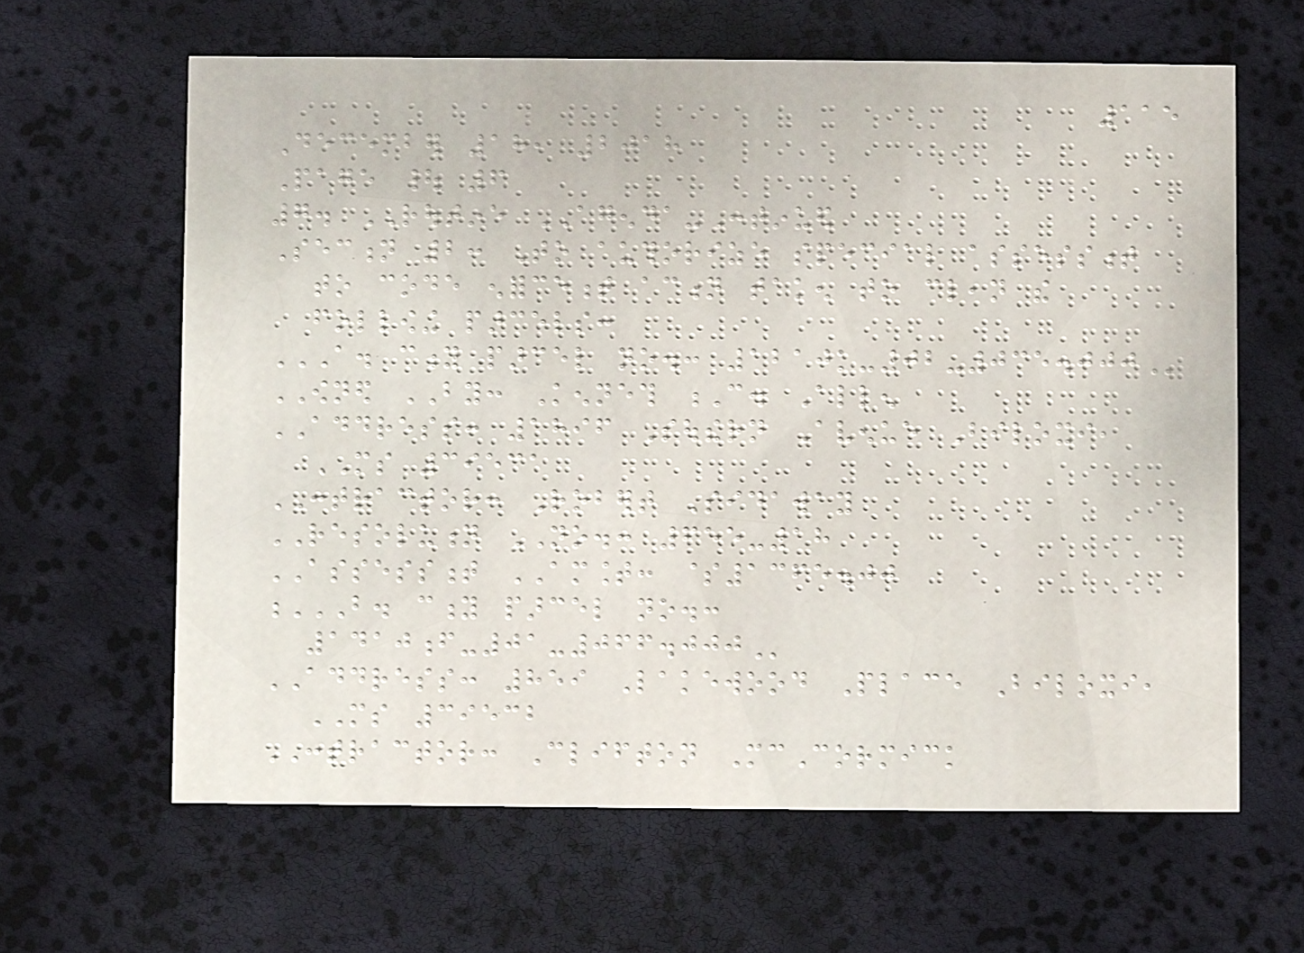115
December 18, 2018
Page | 6
7. ROUTINE AGENDA-Continued
Section 2: To authorize special assessment
to code enforcement action taken to clean the
following parcels:
A. CITY PARCEL NO.: 1210K-02-035.000
OWNED BY: Kenneth C. Allen
ADDRESS: 1896 Southern Avenue Biloxi,
MS 39531
CONTRACTOR: Robert Sidaway
RESOLUTION NO.: 655-18
ASSESSMENT AMOUNT: $1365.00
B. CITY PARCEL NO.:
1410F-01-066.000
ADDRESS: 859 Lakewood Place Biloxi,
MS 39532
CONTRACTOR: Clifton McCormick
